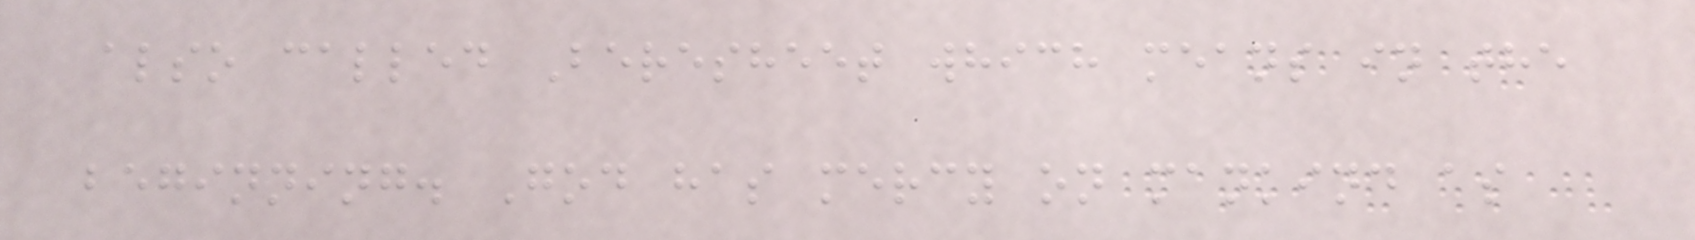also called Beresheet which means in the
beginning. God has mercy on mankind as
